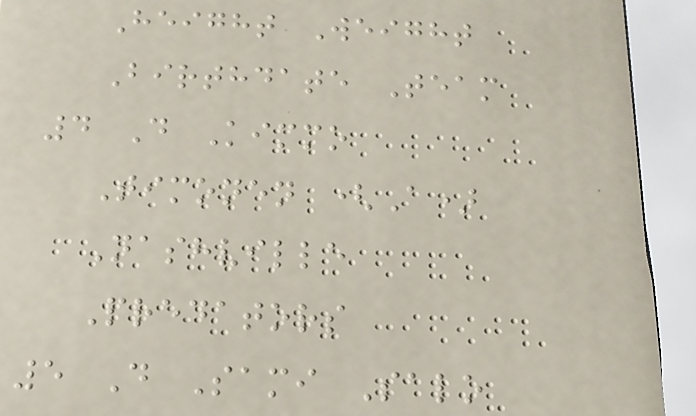Height Weight
Birthdate Team
4 D Kimmo
Timonen (A)
Nashville
Predators
5 D Sami Salo
